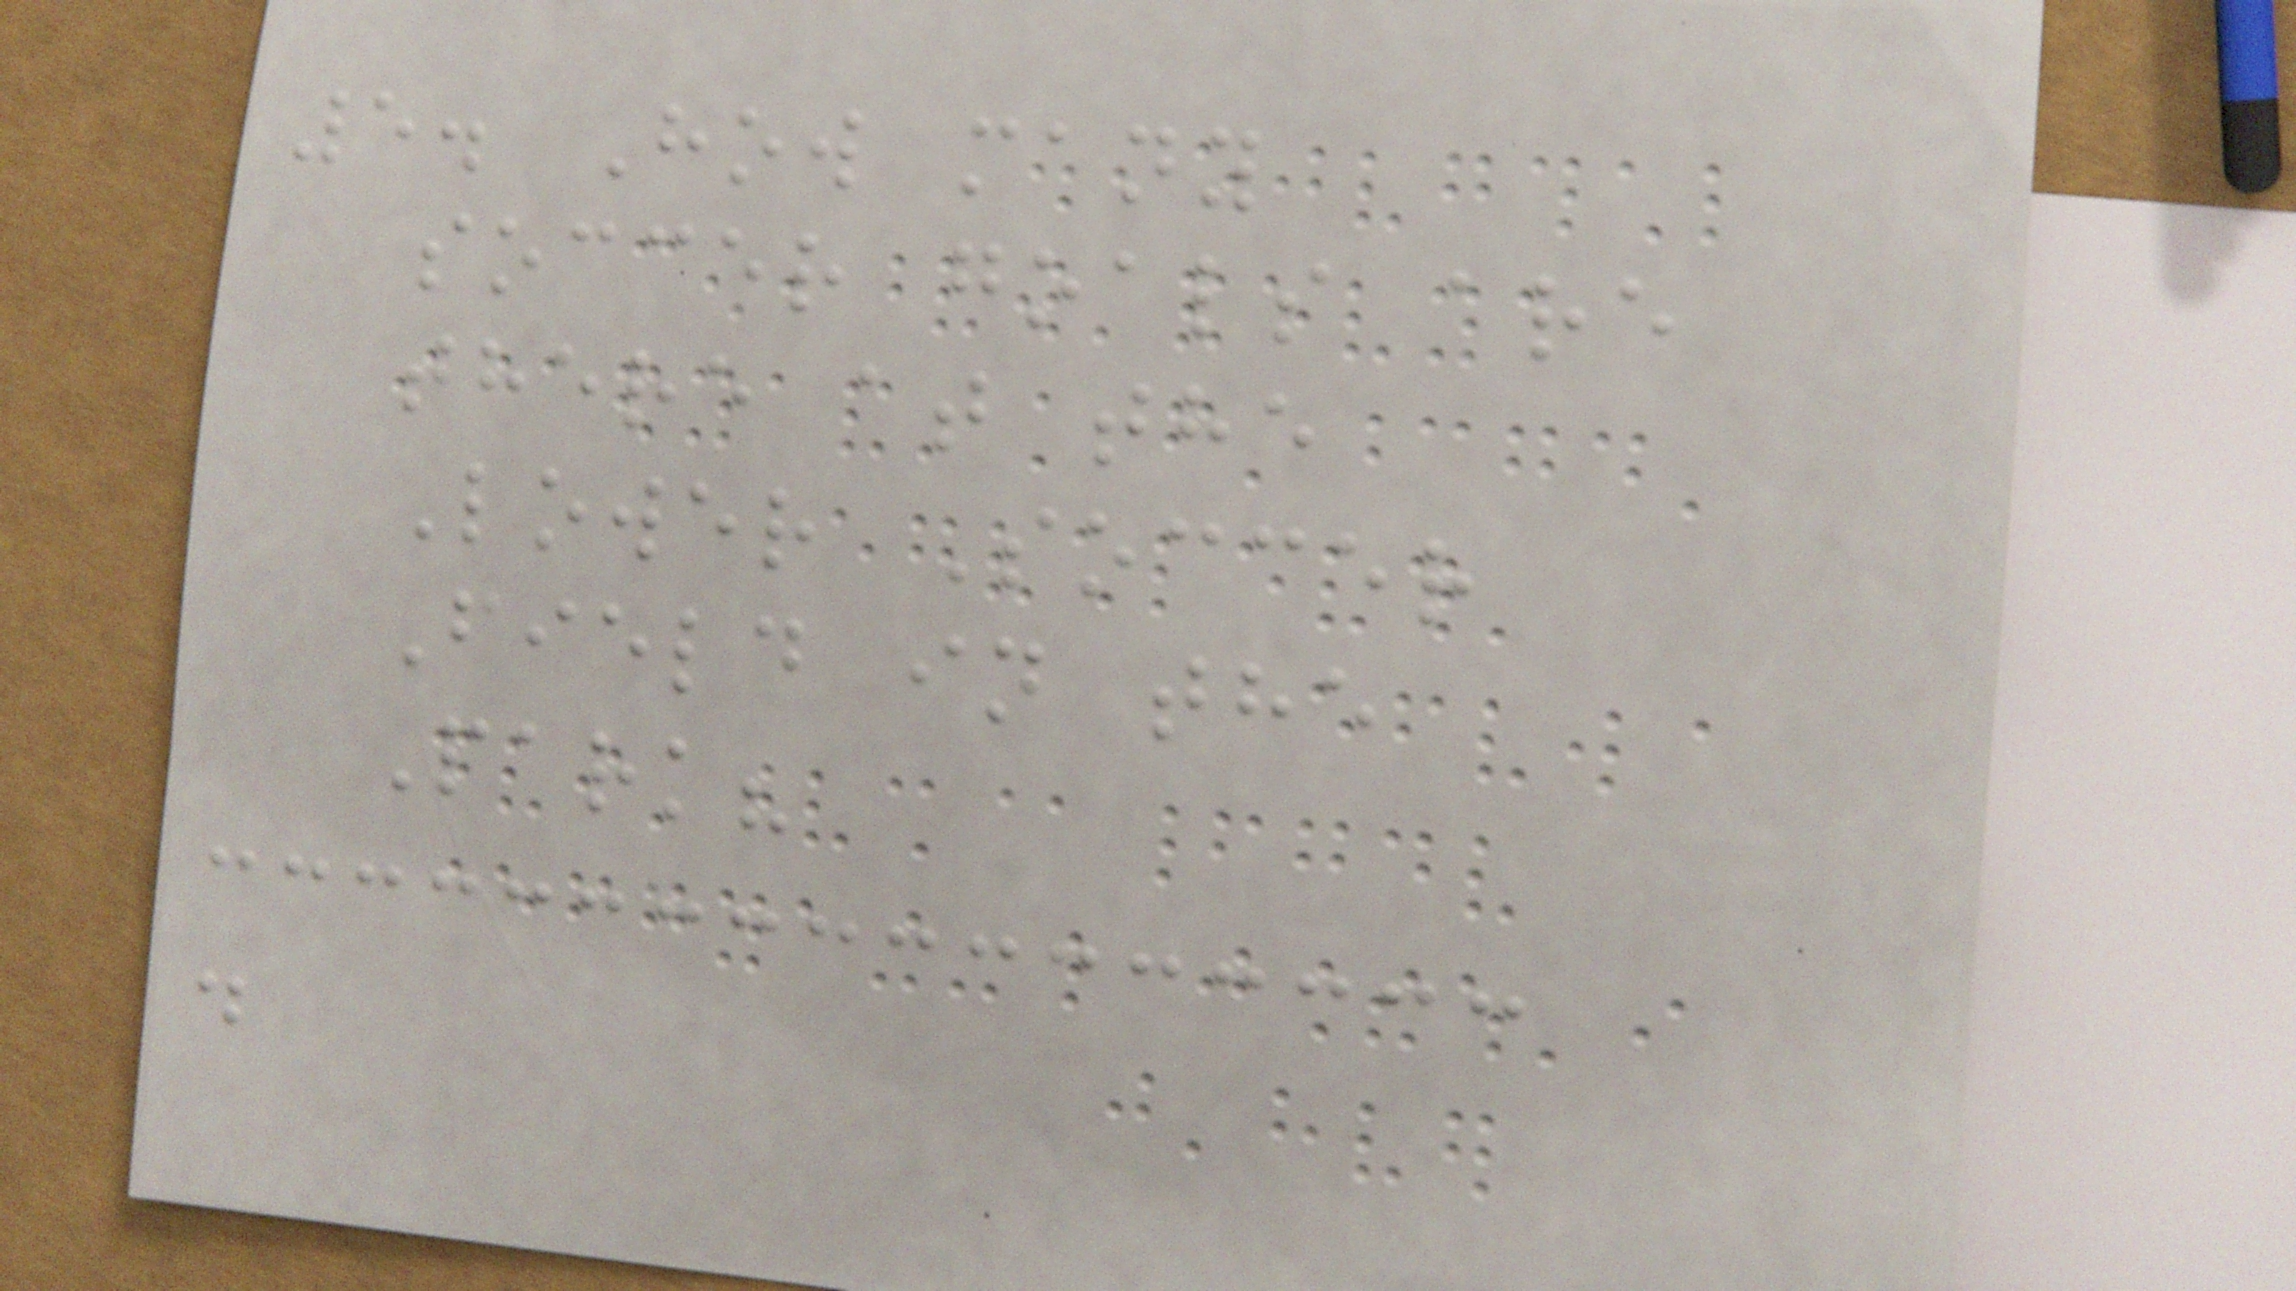5. How many
soccer goals are
there at the
Lower Soccer
Field in the
Park?
.
